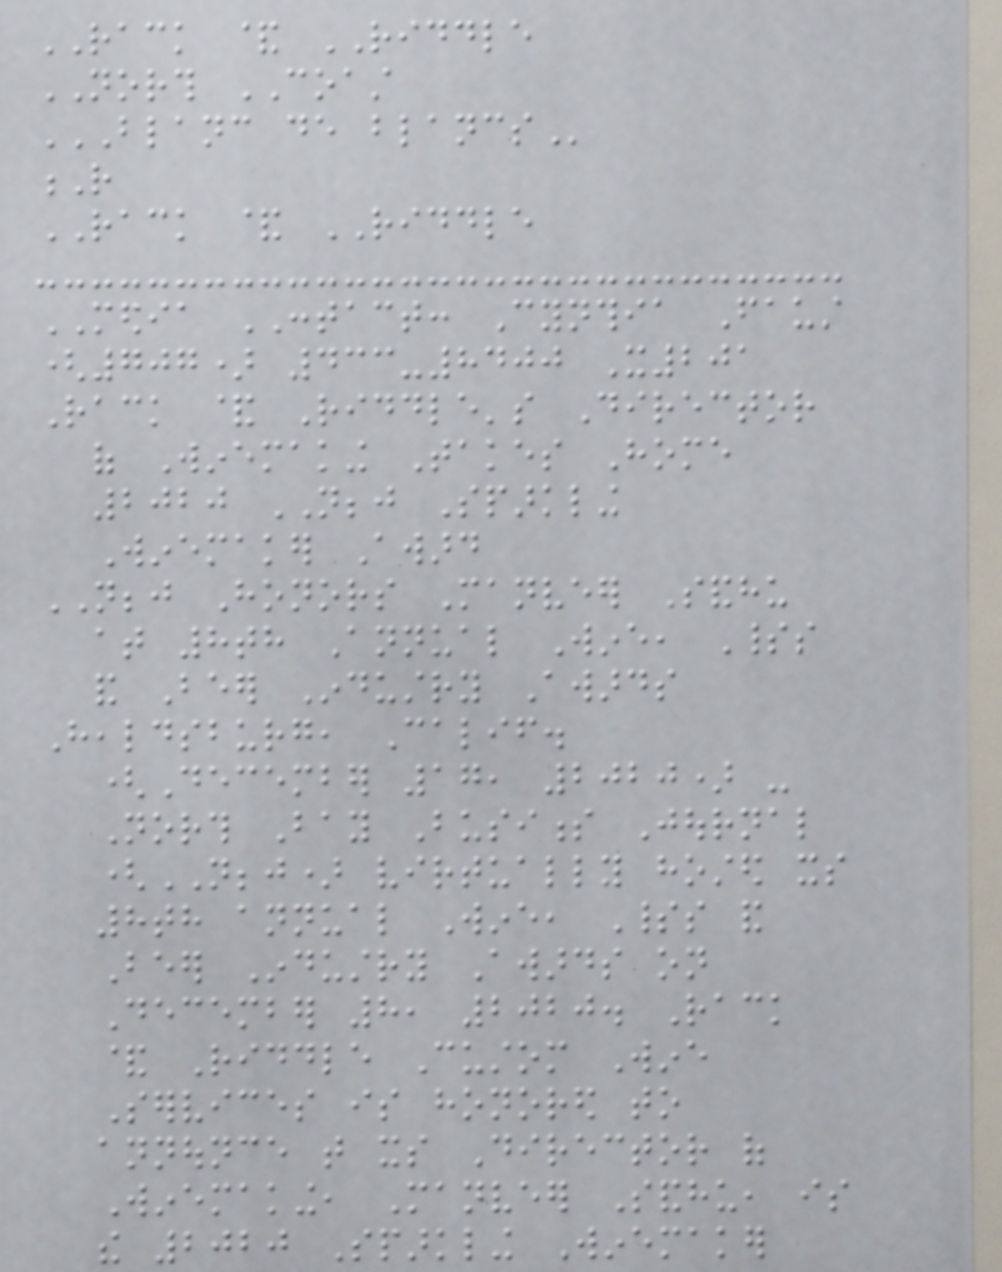RACK & RIDDLE
NORTH COAST
BLANC DE BLANCS
R
RACK & RIDDLE
MEDIA CONTACT: Cynthia Faust
(707) 433-8400 X201
Rack & Riddle's Director
of Winemaking Takes Home
2020 NBBJ Sparkling
Winemaker Award
NBBJ Honors Manveer Sandhu
at 8th Annual Wine, Spirits
and Beer Industry Awards
Healdsburg, Calif.
(December 17, 2020) -
North Bay Business Journal
(NBBJ) virtually hosted its
8th annual Wine, Spirits and
Beer Industry Awards on
December 8, 2020. Rack
& Riddle Custom Wine
Services is honored to
announce that its Director of
Winemaking, Manveer Sandhu, is
the 2020 Sparkling Winemaker
